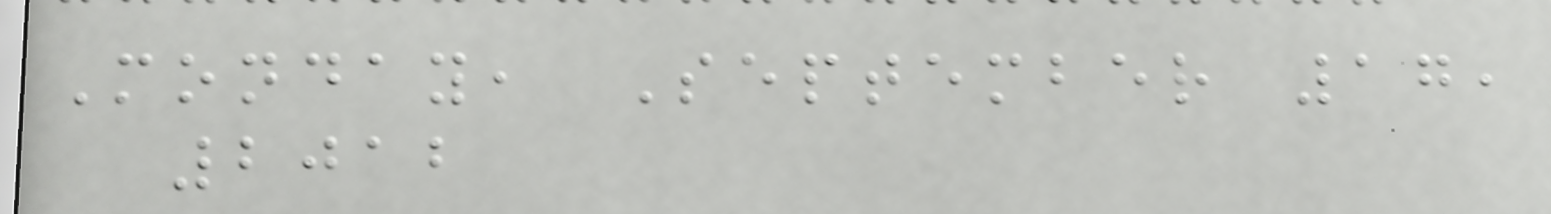Monday, September 17,
2012
